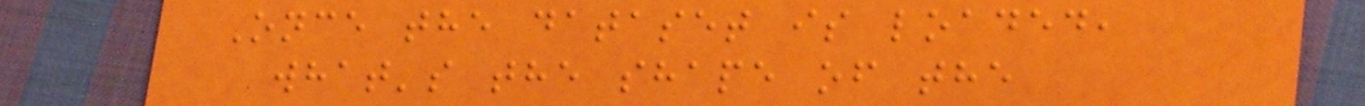Once the dataset is loaded,
what's the shape of the
